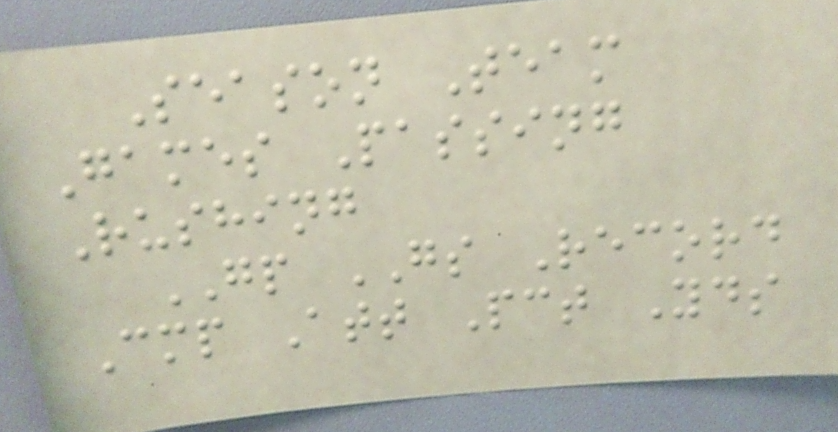Season Team
Games Passing
Rushing
GP GS Record
Cmp Att Pct Yds
